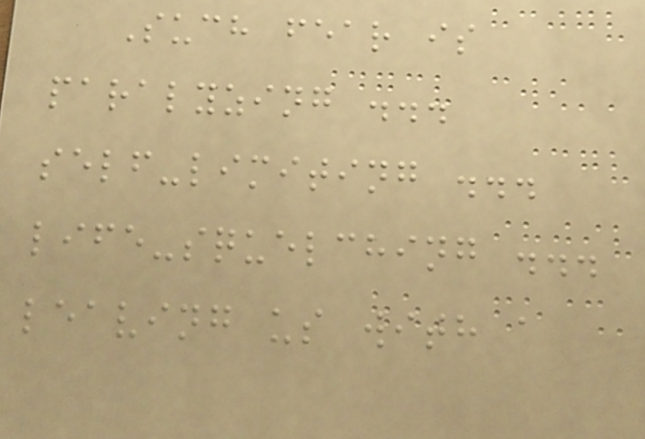Such fear is
paralyzing ...
self-limiting ...
life-squelching ...
leaving us with a
